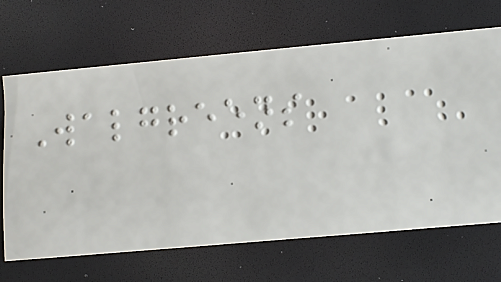Walgreens
